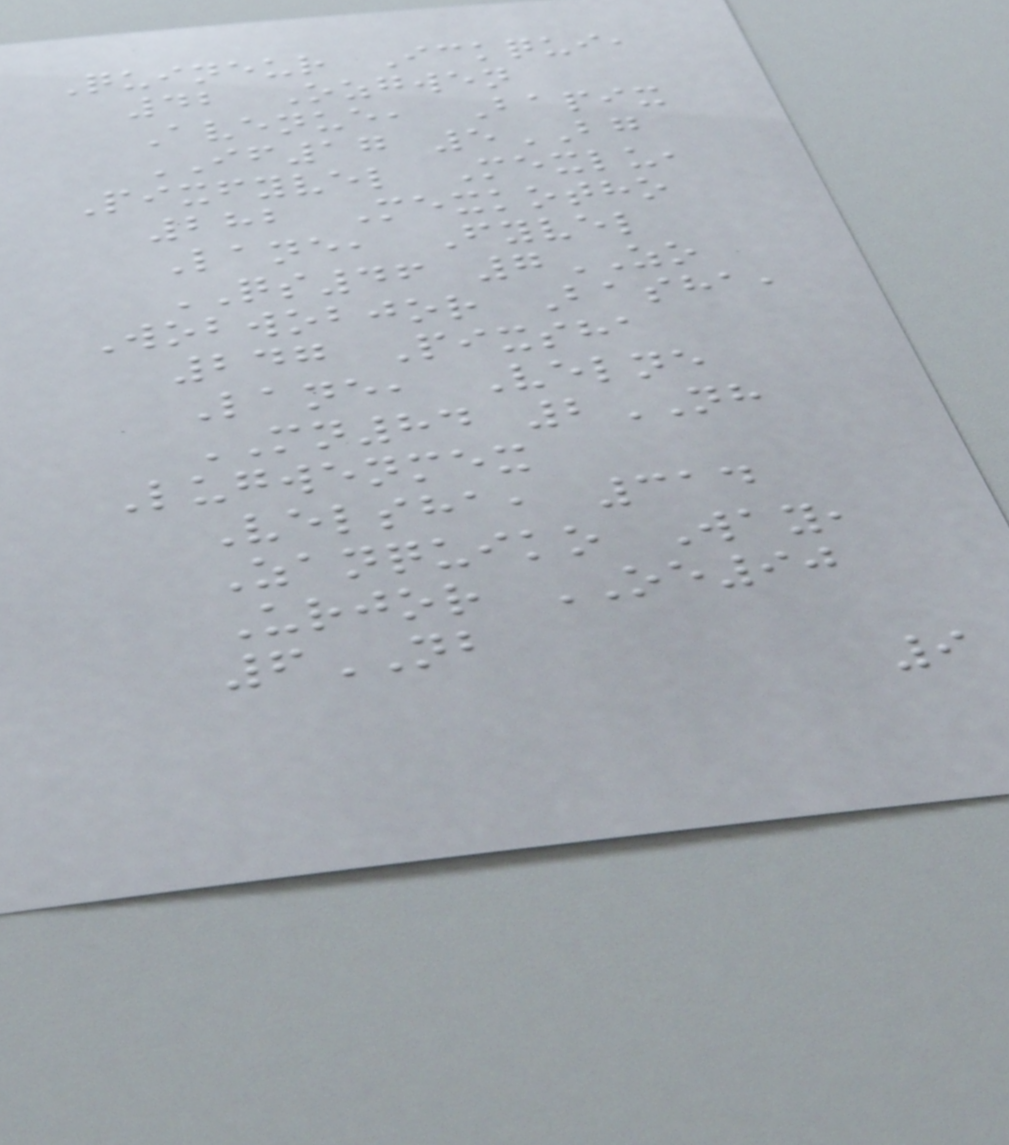Quineur Ickqui,
42 Ozgwen
Avenue, Bapix
IF17 5BG
Pixfyvel Mexlu,
282 Mexkotho
Lane, Fyvel
QS46 7ZO
Wobwobjor Basha,
247 Pixsha
Lane, Velne
MN84 2NH
Lugwenmex
Velsha, 314
Zanquiko Way,
Urjor OE90
6NB
9
